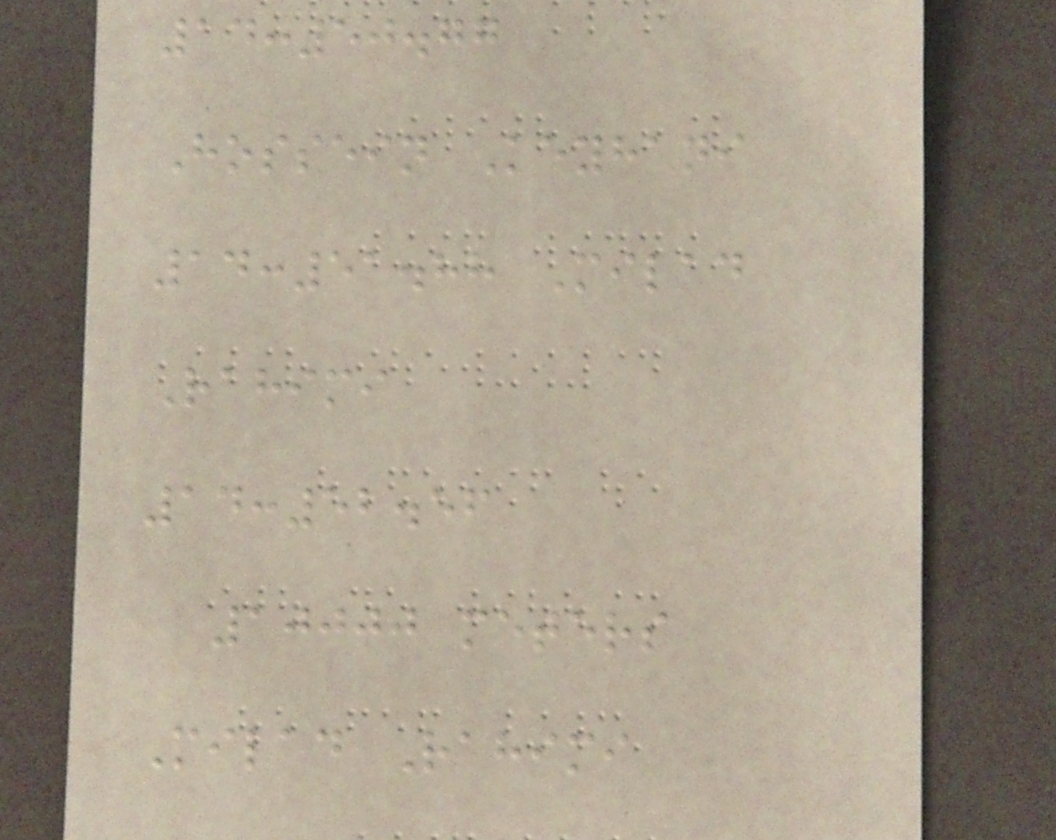14:50.77
Hossein Keyhani
14:51.88 Milad
Rahimi
14:52.56
10000 meters
Milad Rahimi
